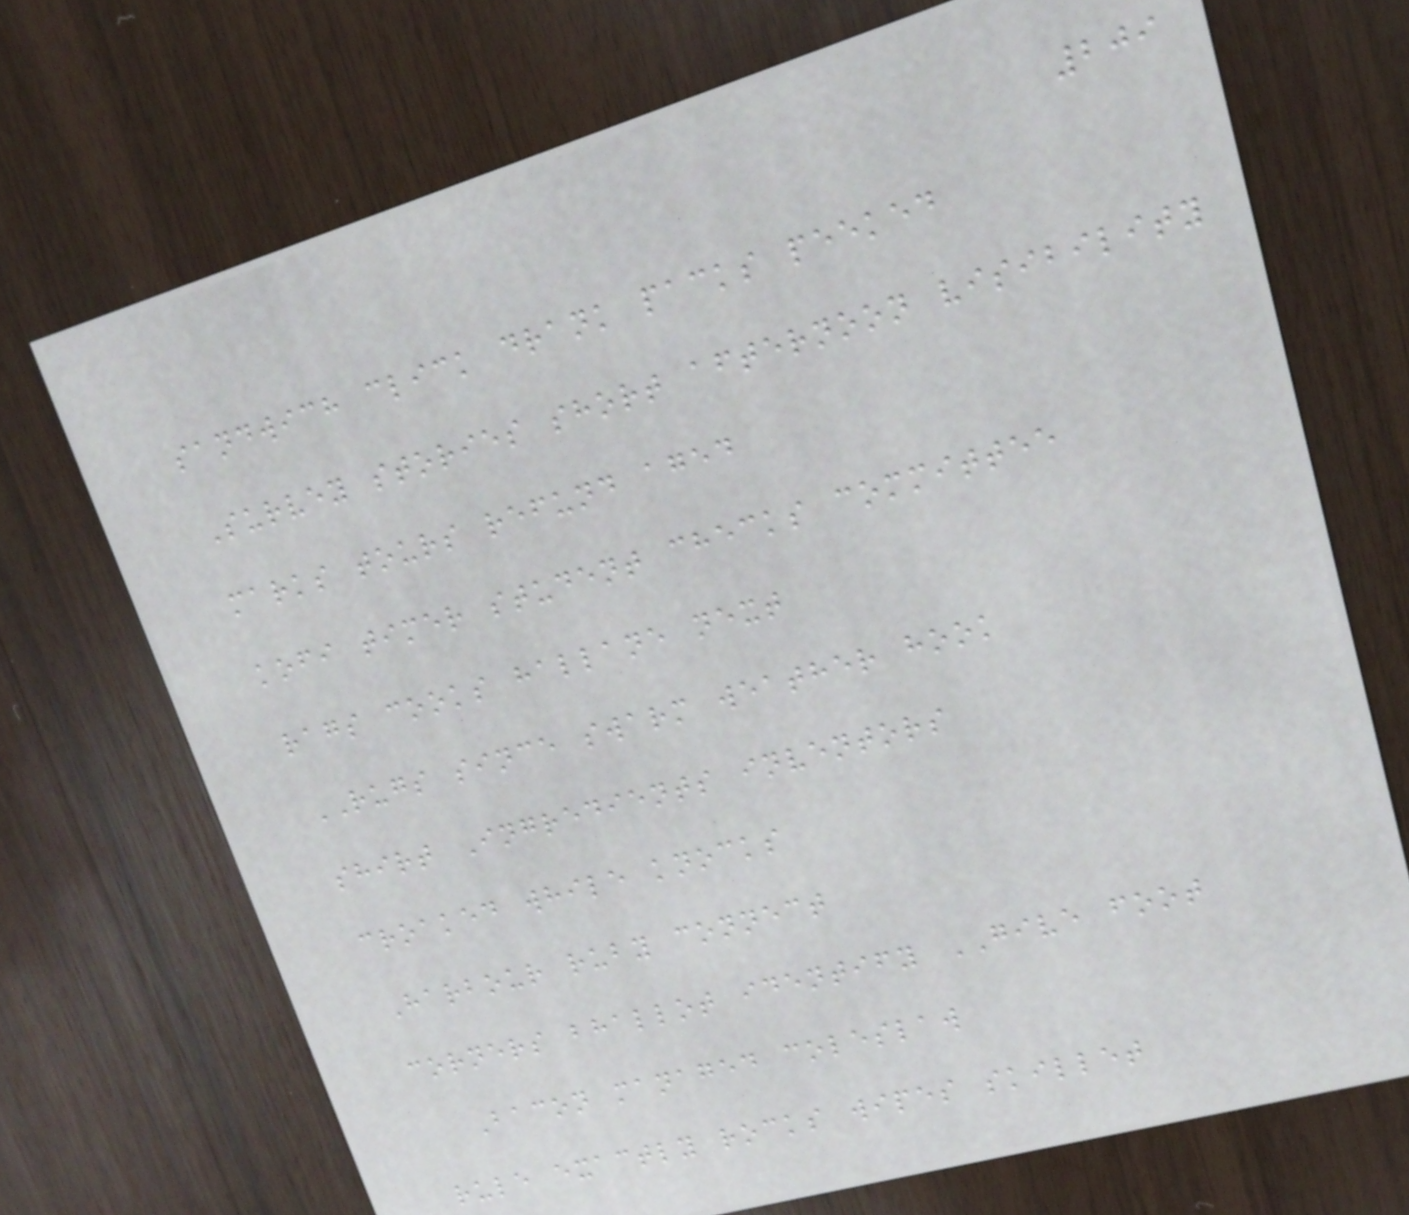209
sandwich click drank packs peeked
Survey stories short afternoon visibility
marks tours refund aged
kofi timer student checks committee
rags cooks hallane next
RUGS since swarm weather hook
shirt Ingredients inventors
croaked while knocks
Harbour ruby connect
corners bhallot identify GIVE foot
Bacon managed coleslaw
rule exactly rocks wipes skillet
